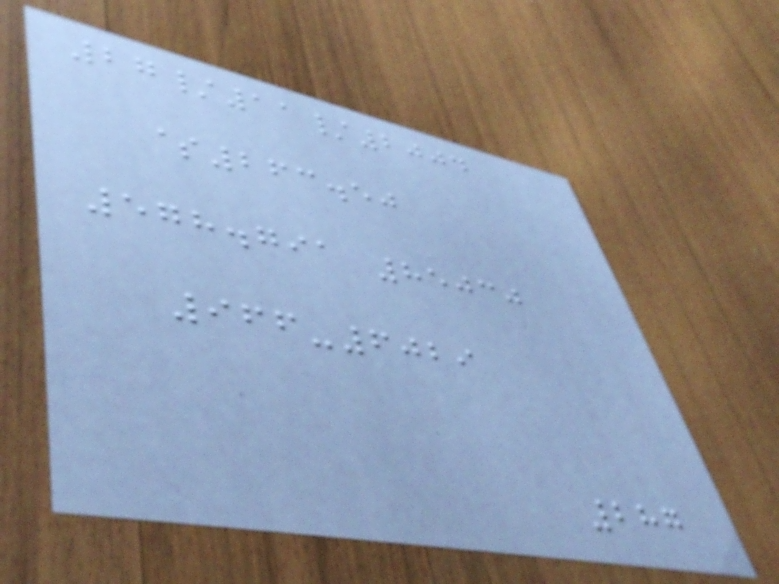27/11/2004
$263.50
578.791 85030
966-6029
287
